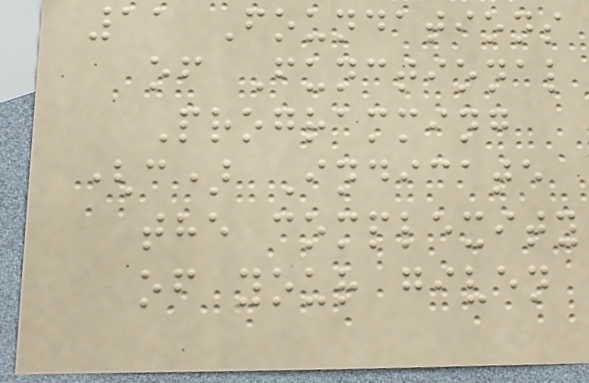11 Foundations
of Functional
Programming
(c) Indicate
the complexity
of your given
